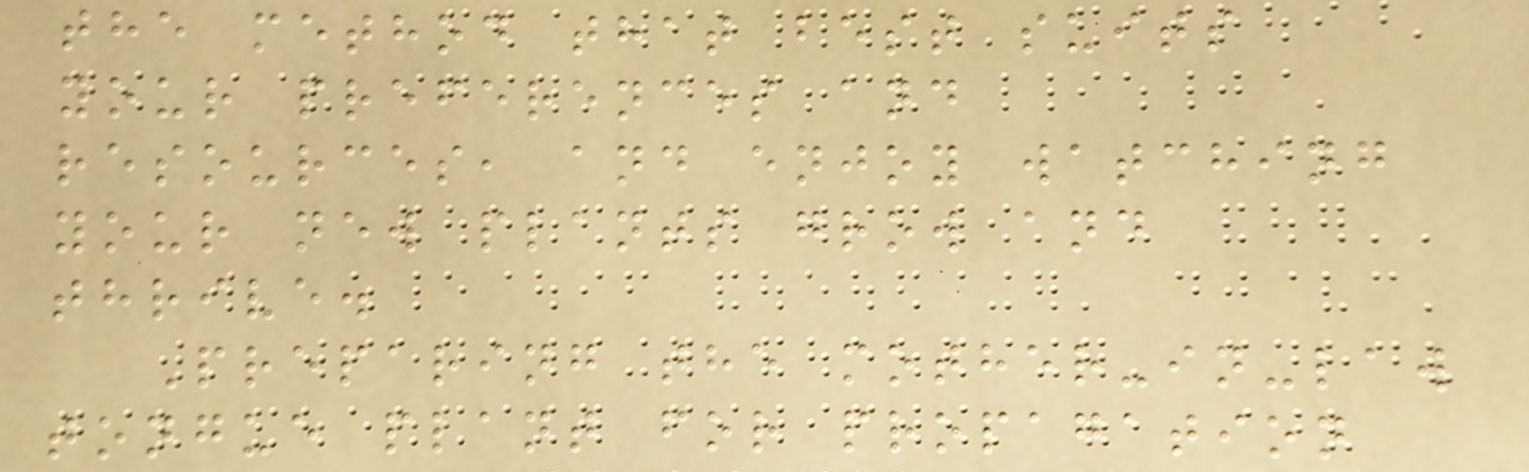the method that best suits
your preferences and
resources, and enjoy watching
your new plants grow and
thrive.
Preparing the mother-in-law
tongue plant for propagation
